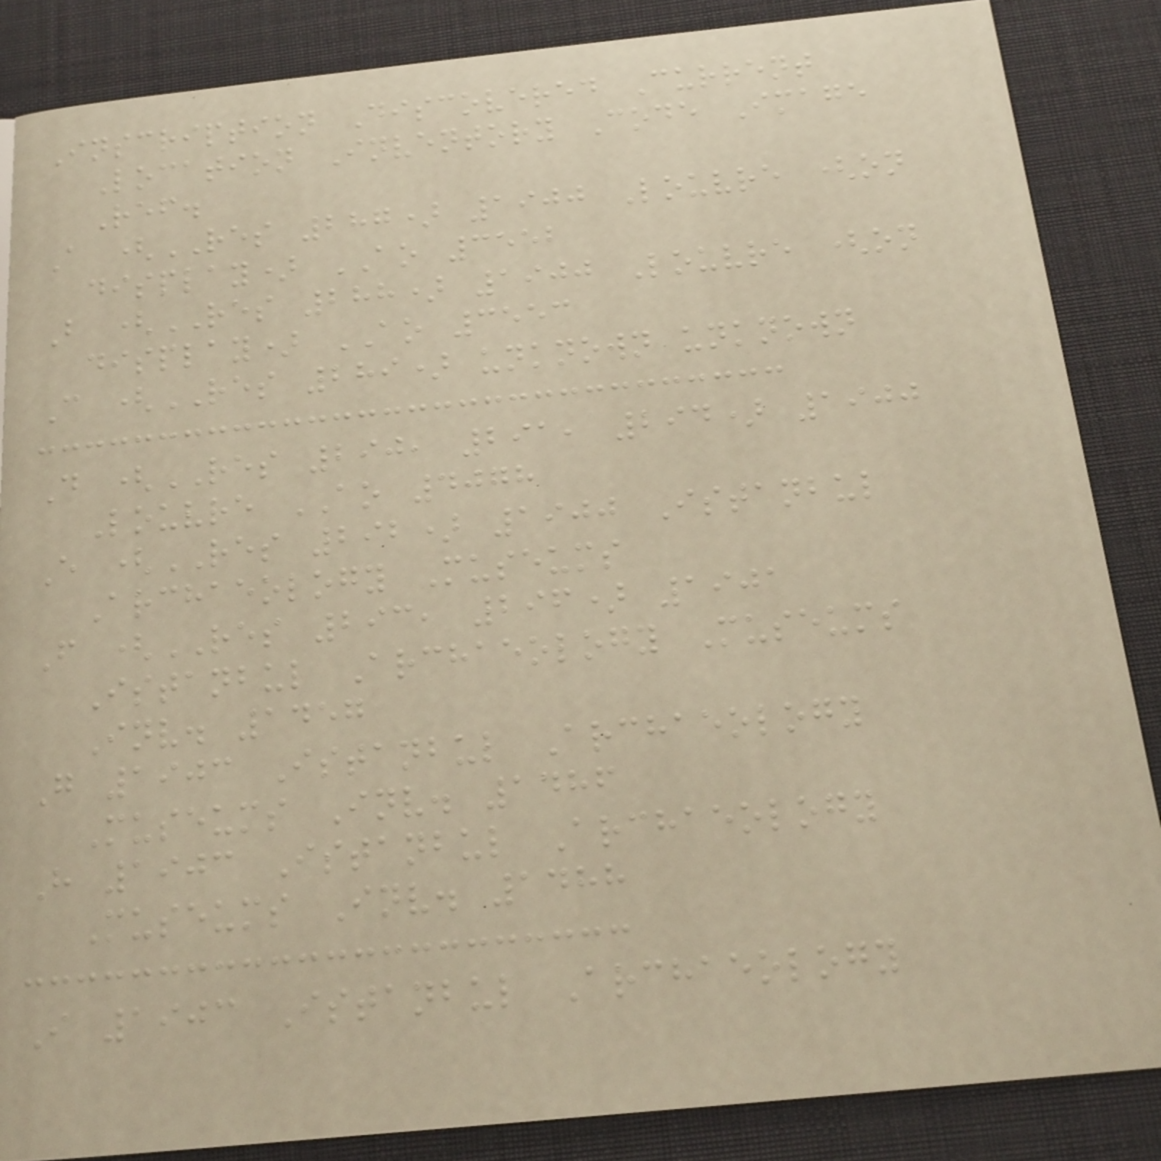Inscription Discovered Current
Location Inventory Code Image
Ref.
A (RES 287) 1900 Louvre (on
display) AO 3552
B (RES 288) 1900 Louvre (on
display) AO 3553
C (RES 289) unknown unknown
D (RES 290, 291, 294) 1900
Louvre AO 4078
E (RES 292) 1900 Istanbul
Archaeology Museums
F (RES 293, 296) 1901
Istanbul Archaeology Museums
Inv. 1457
G 1903 Istanbul Archaeology
Museums Inv. 1486
H 1903 Istanbul Archaeology
Museums Inv. 1488
I 1903 Istanbul Archaeology
